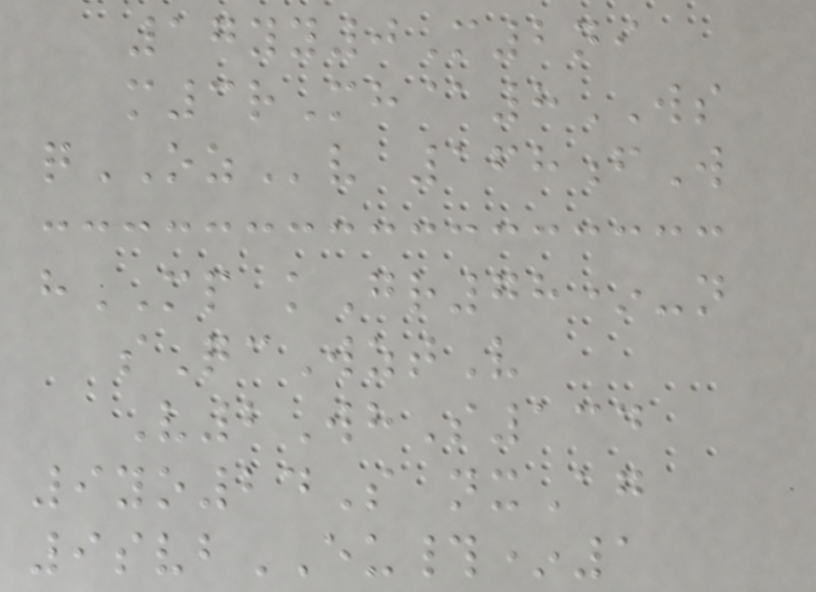17yy0M2ni
m3rMh@8WS
qOZv 168fW
hMP kGr78*-n
sQcWztV
V2WhS134
9yo24S nxAg
9svbEU#*1
